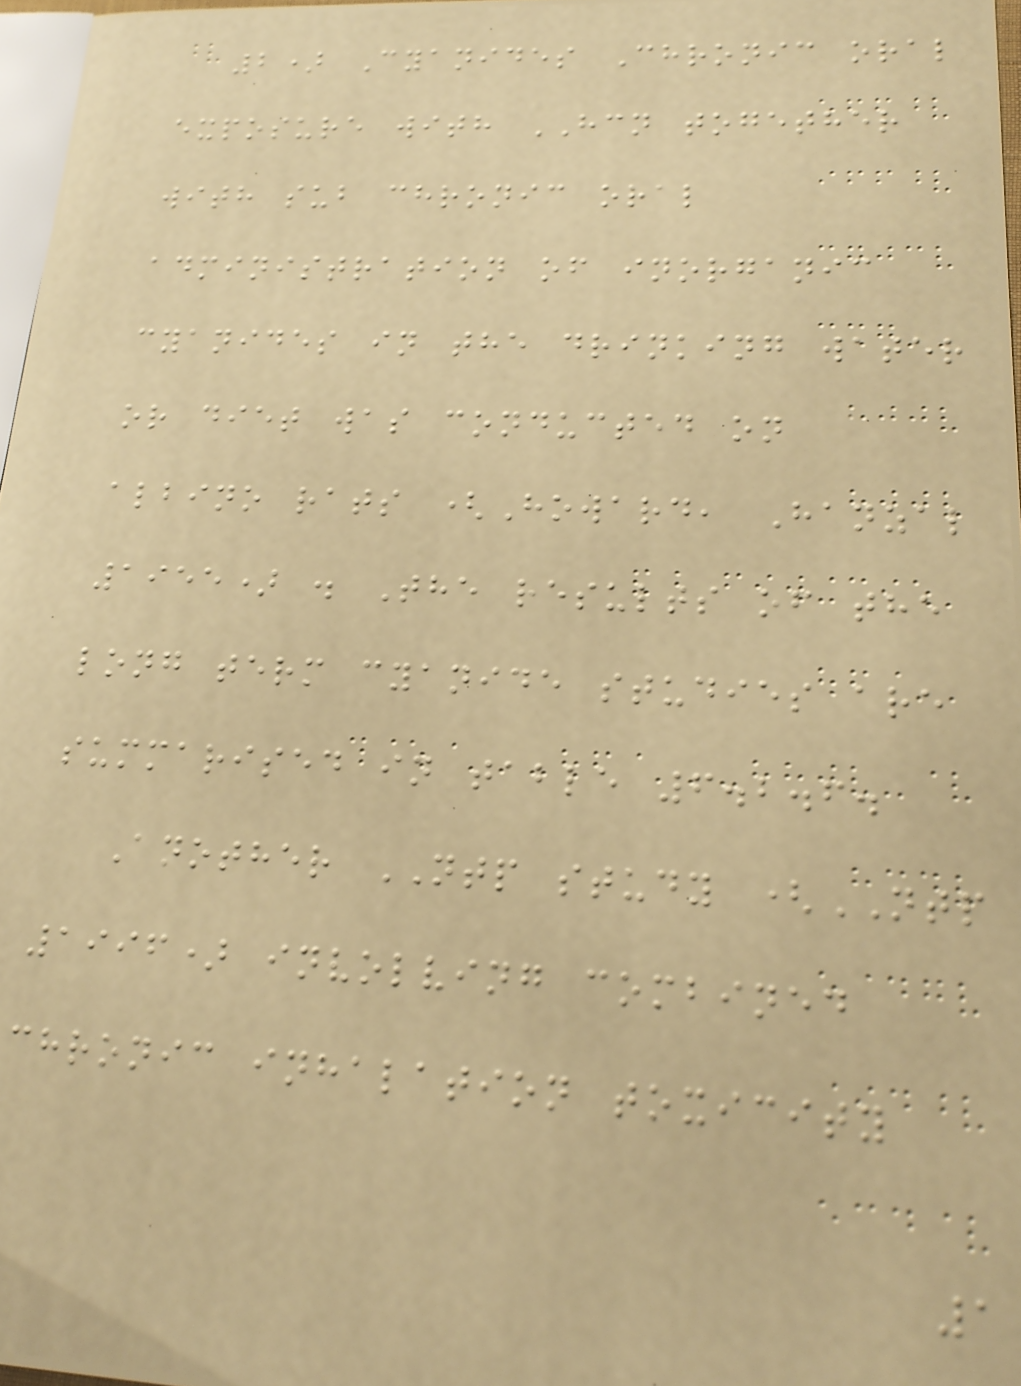2) Cyanides Chronic oral
exposure with HCN together
with sub chronic oral
administration of inorganic
cyanides in the drinking water
or diet was conducted on
albino rats (Howard, Hanzal
1955) . The results of the
long term cyanide studies are
summarised in table 6.2.6.
Another NTP study (NTP
1996) involving combined
chronic inhalation toxicity
1
